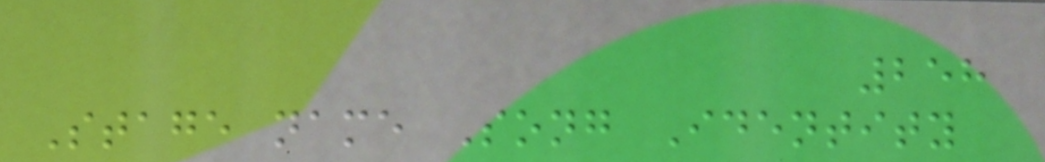258
Stage name Song Identity
